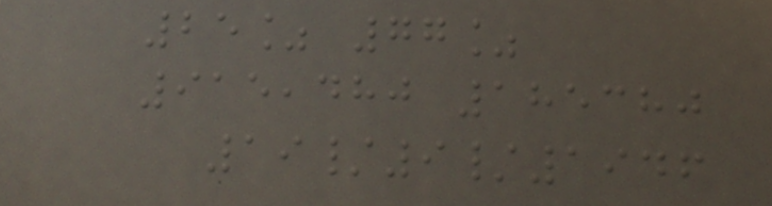25% 77%
915,480 185380
19/9/1946
